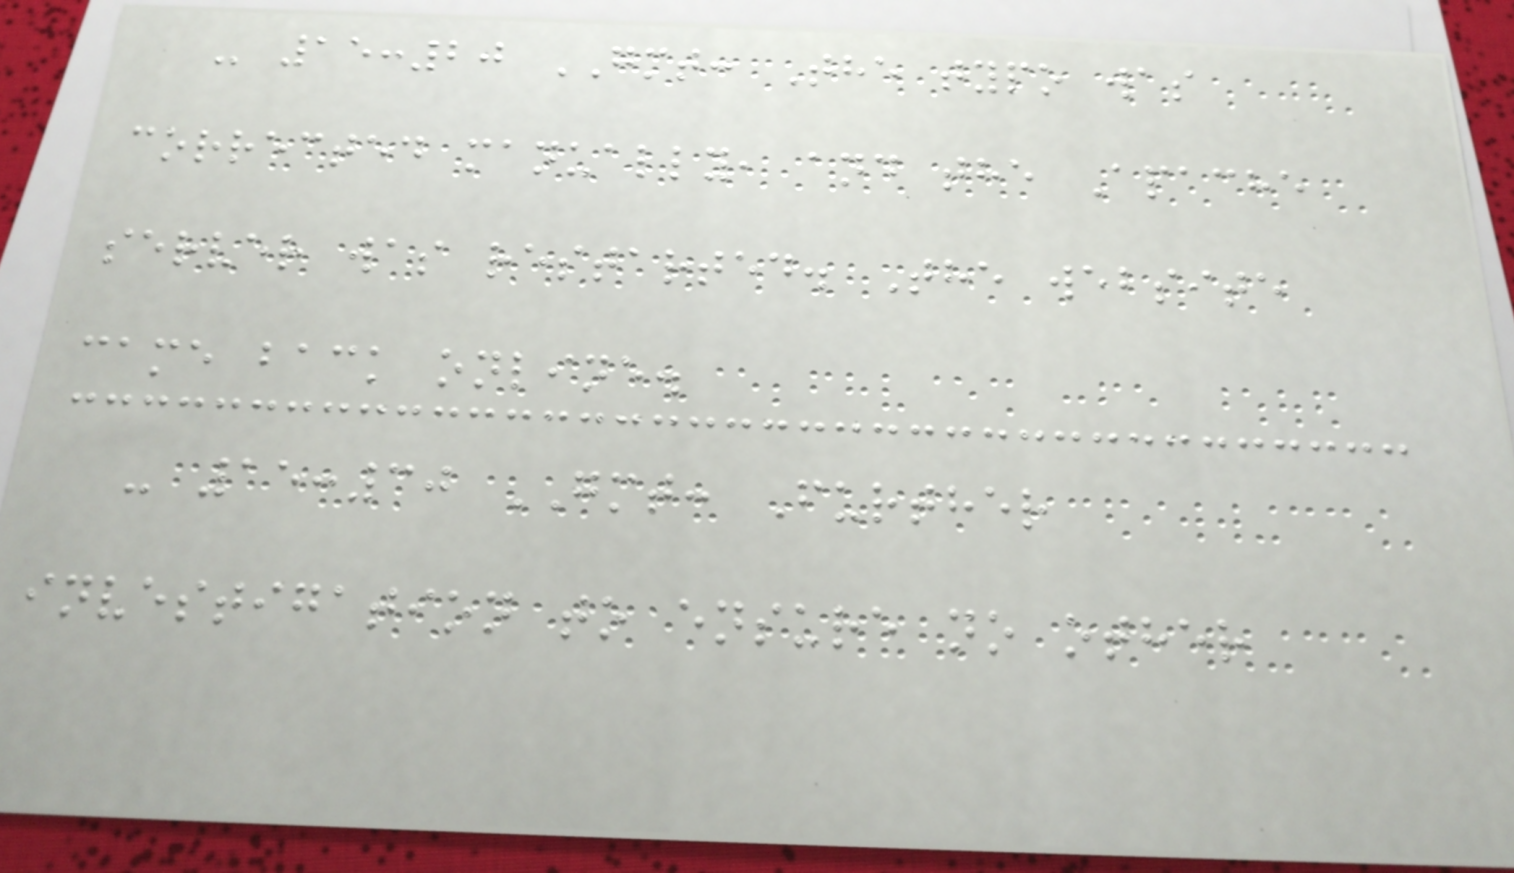- 15:20 GMT: The typo was
corrected manually, and the Apache
server was restarted. The website
came back online.
- 15:30 GMT: Further
investigation to ensure no other
